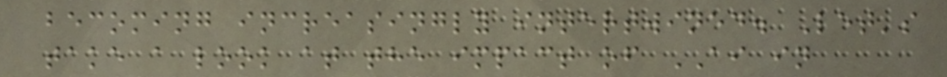becoming increasingly intertwined. Let's
take a look at the impact of AI in
